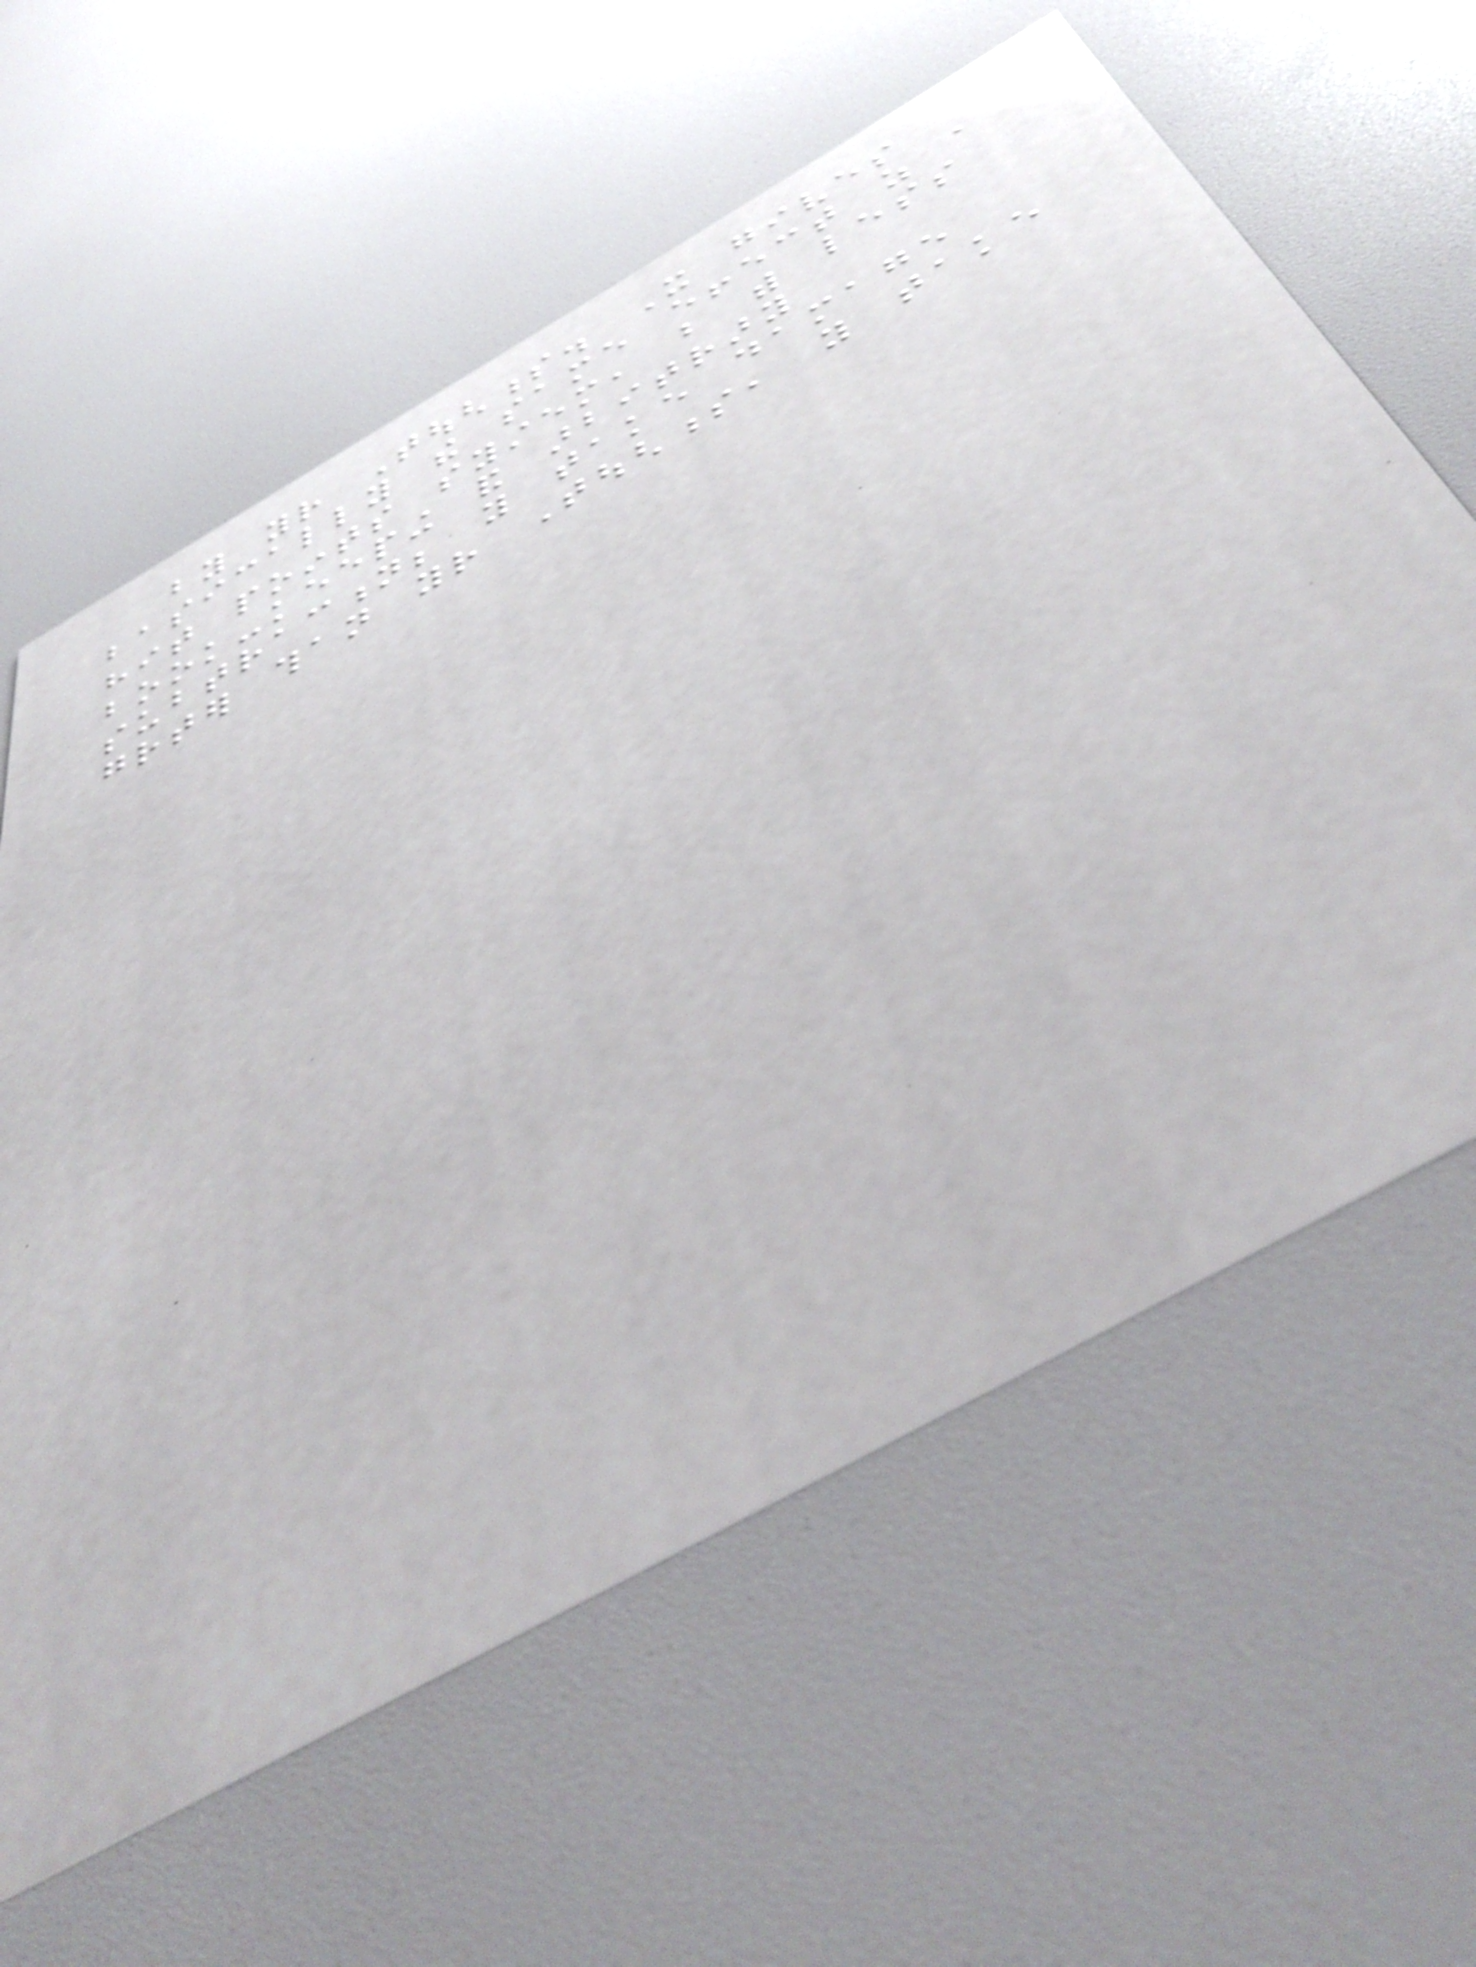by your Toughness. It gives
basically the same effect as a
hit points system, but with less
book-keeping and arbitrary
subtraction; you take damage
greater than your Toughness, you take
